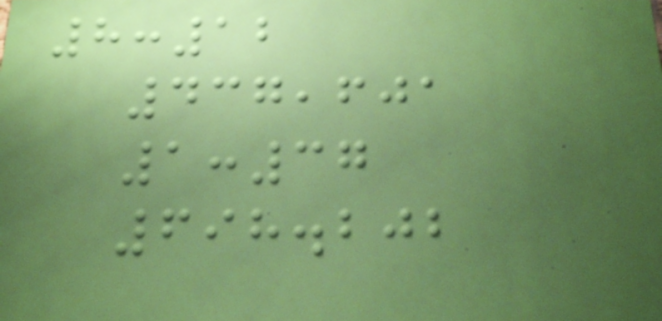8:12
437,601
1:37
698.202
